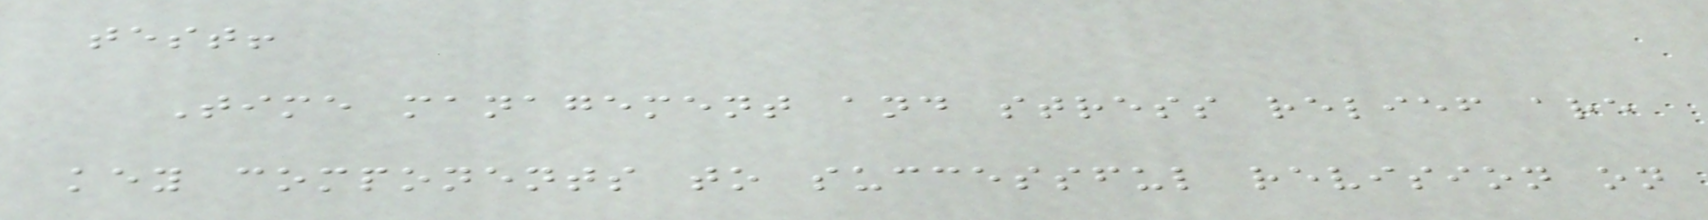test!
Time management and stress relief are
key components to successful revision on
